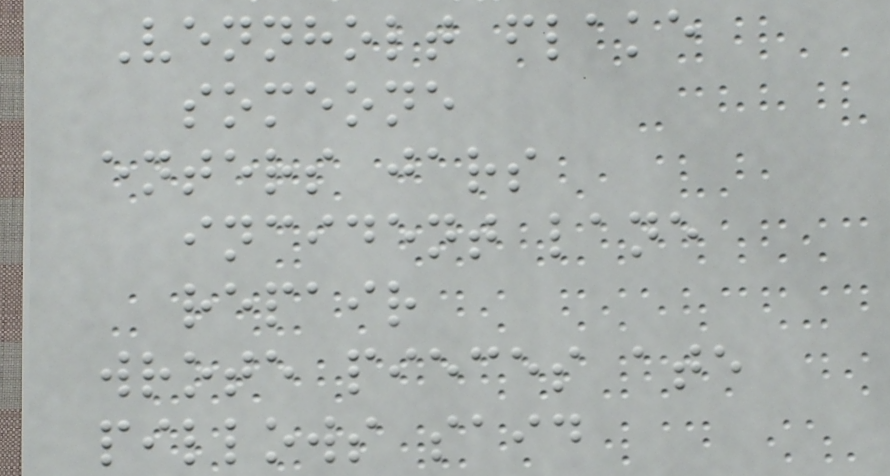Vennholt flake
someone
enters jars
incident lane
repair
wrote pieces ate
pillows said
